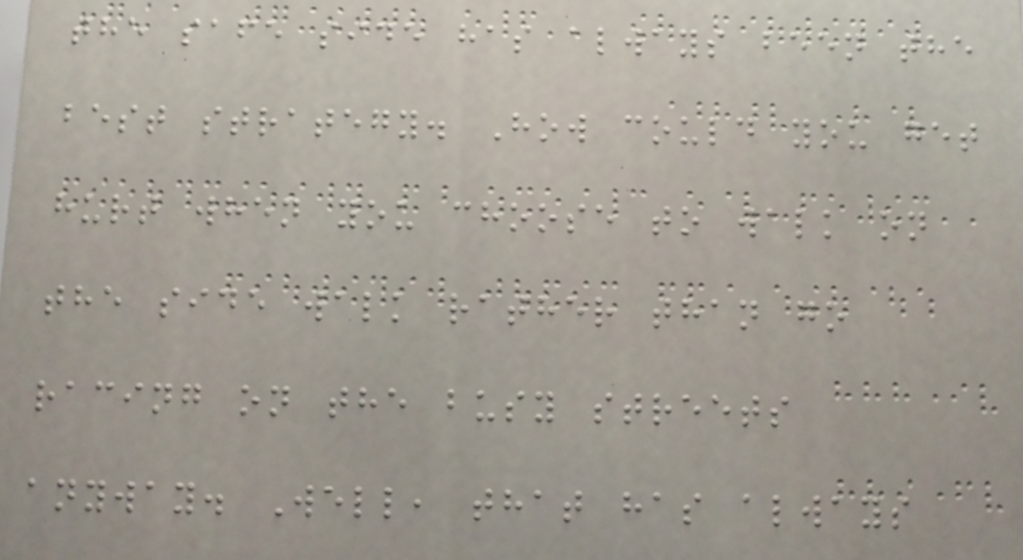the safe side has always been the
best strategy. How could you get
hurt when you choose to walk on
the side walk rather than go
racing on the busy streets
anyway. Well, that has always
